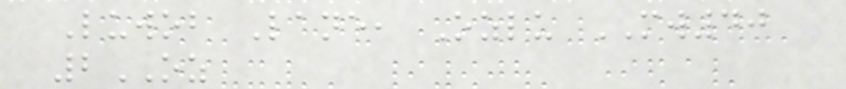Luwob Lane, Ozlu MW40
2OZ
